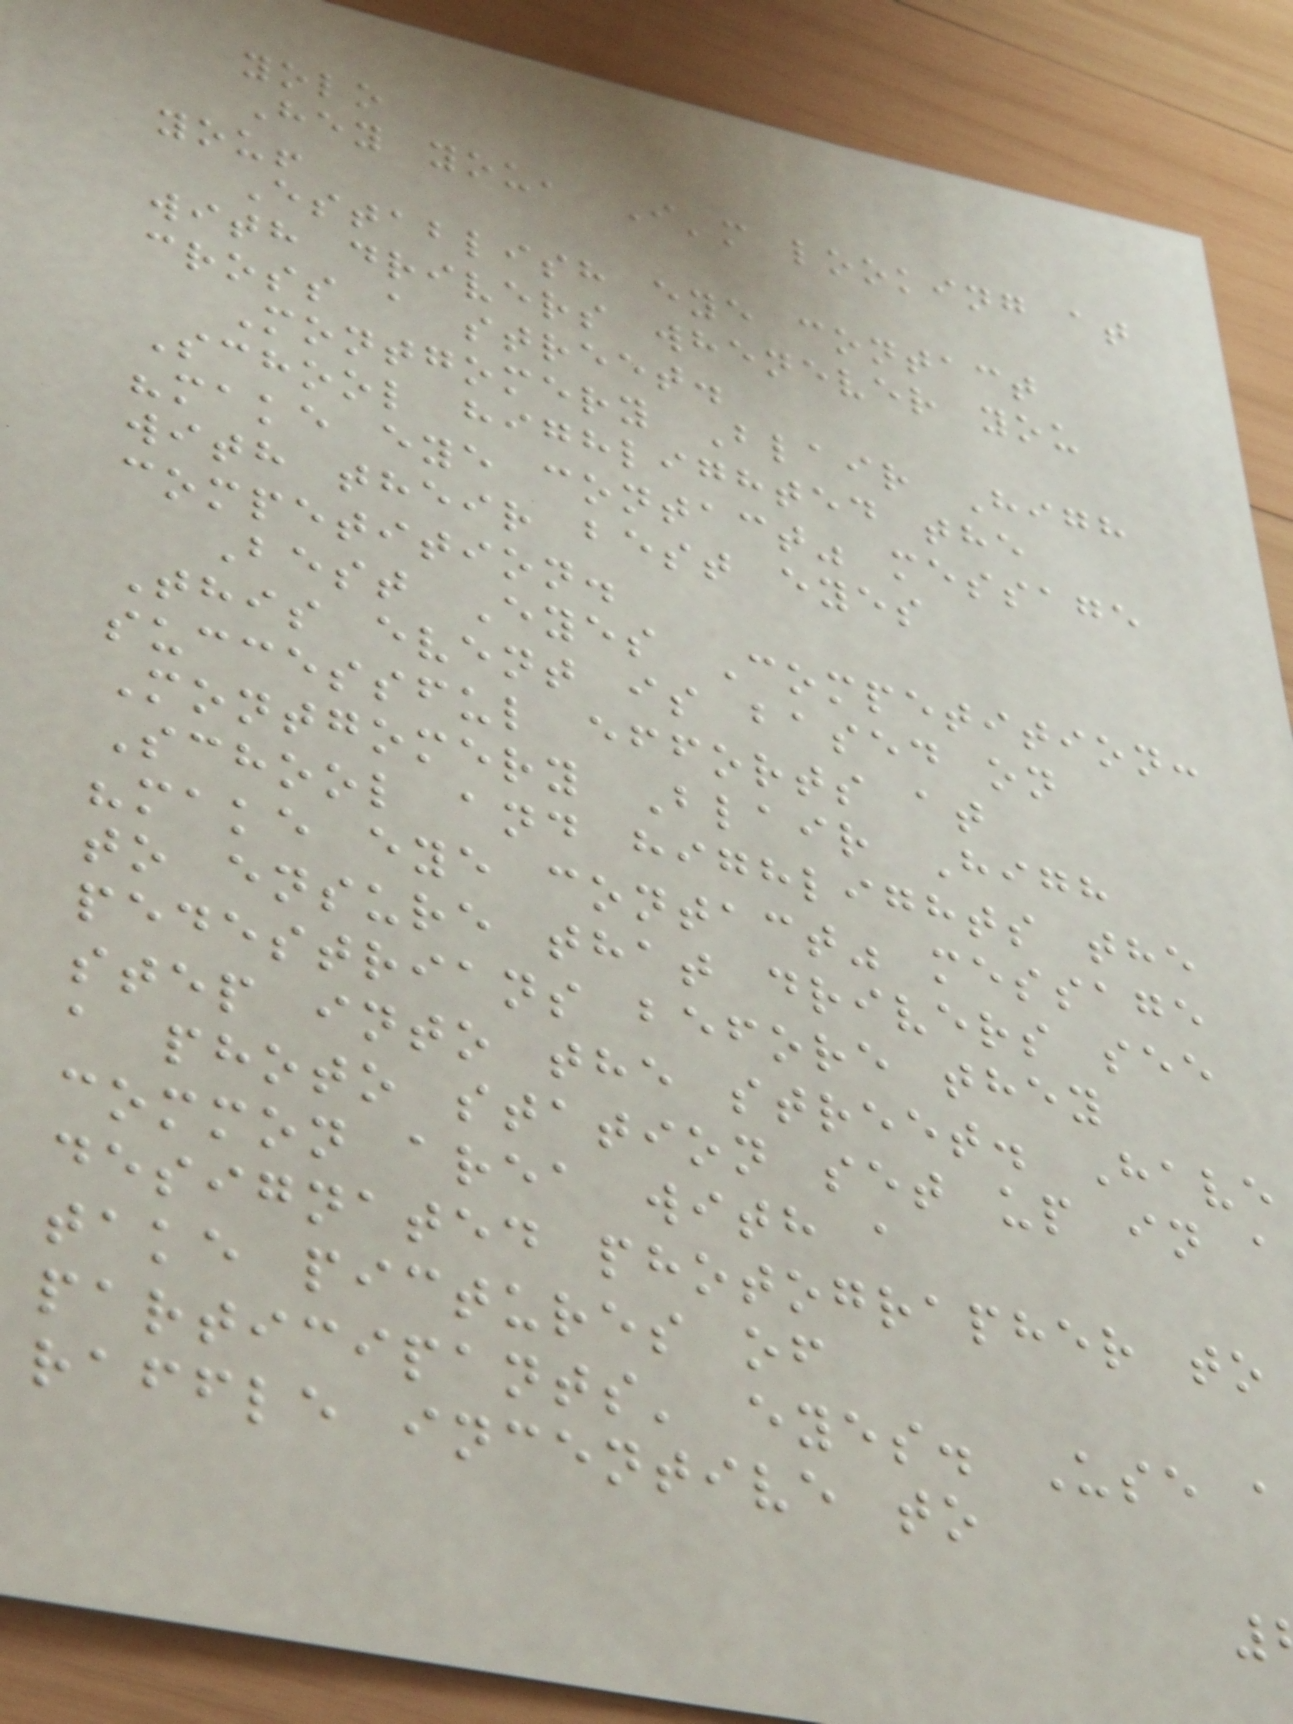yolo
Hey you, I'm looking at
you!
Establish eye contact
with drivers whenever you
cross a street.
Montgomery Blair High
School highlighted the
"make eye contact" message
with their best eyes
competition.
Best Eyes Competition:
This event is based on
successful efforts at
Montgomery Blair High
School and highlights the
"make eye contact" message
to ensure that drivers see
pedestrians before they
step into the street. Have
a photo station set up in a
common area with a
designated photographer to
take pictures of
participants' eyes. Use a
raffle incentive to
